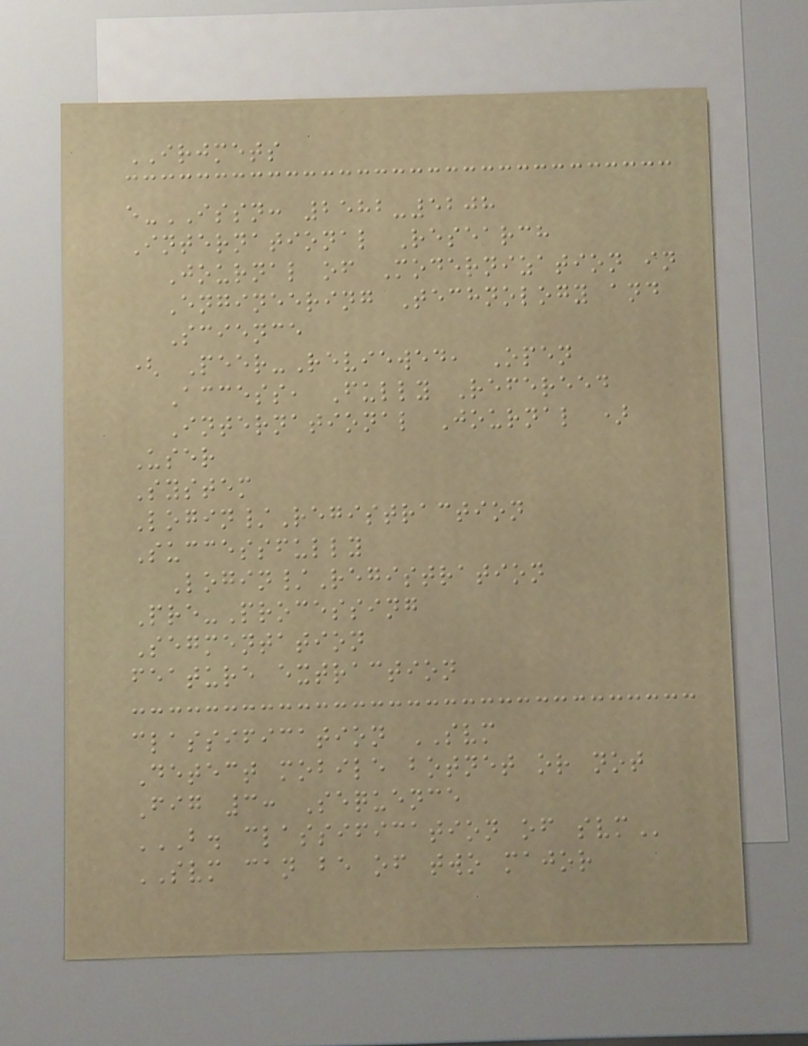IRJMETS
e-ISSN: 2582-5208
International Research
Journal of Modernization in
Engineering Technology and
Science
( Peer-Reviewed, Open
Access, Fully Refereed
International Journal )
User
System
Login/Registraction
Successfully
Login/Registration
Pre-Processing
Segmentation
feature extraction
classification SVM
Detect mobile botnet or not
Fig 3: Sequence
B. CLASSIFICATION OF SVM
SVM can be of two major
